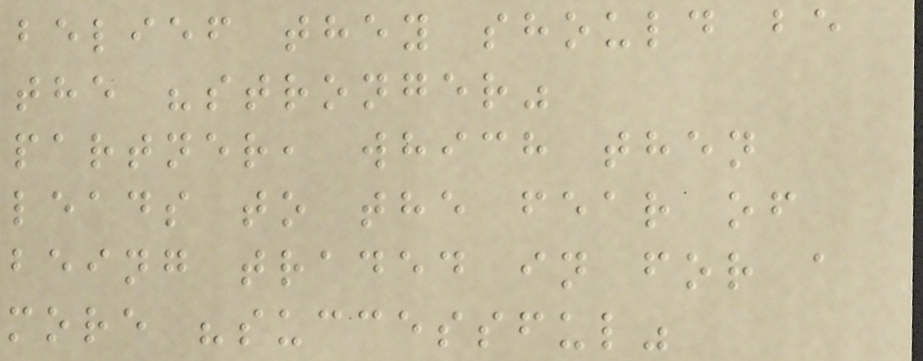belief they should be
the "stronger"
partner, which then
leads to the fear of
being traded in for a
more "successful"
